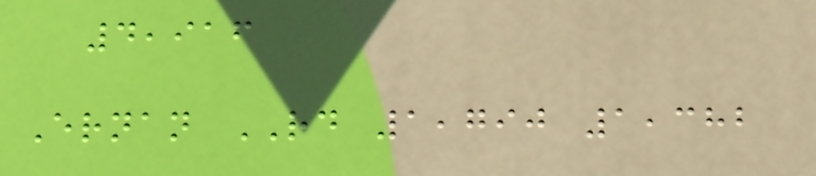4,916
Ernan RD 1,790 1,382
